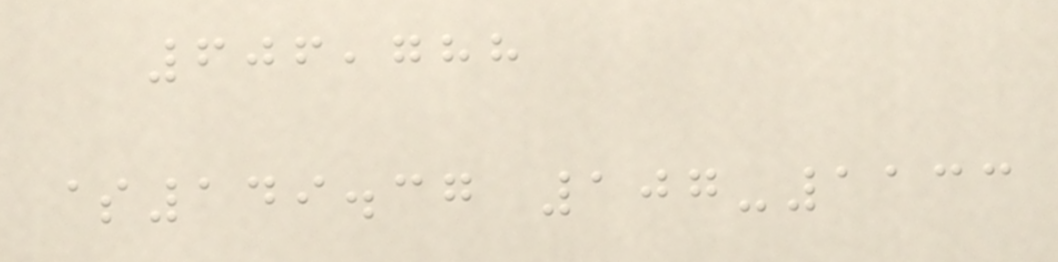606,788
$149.37 107-1133
